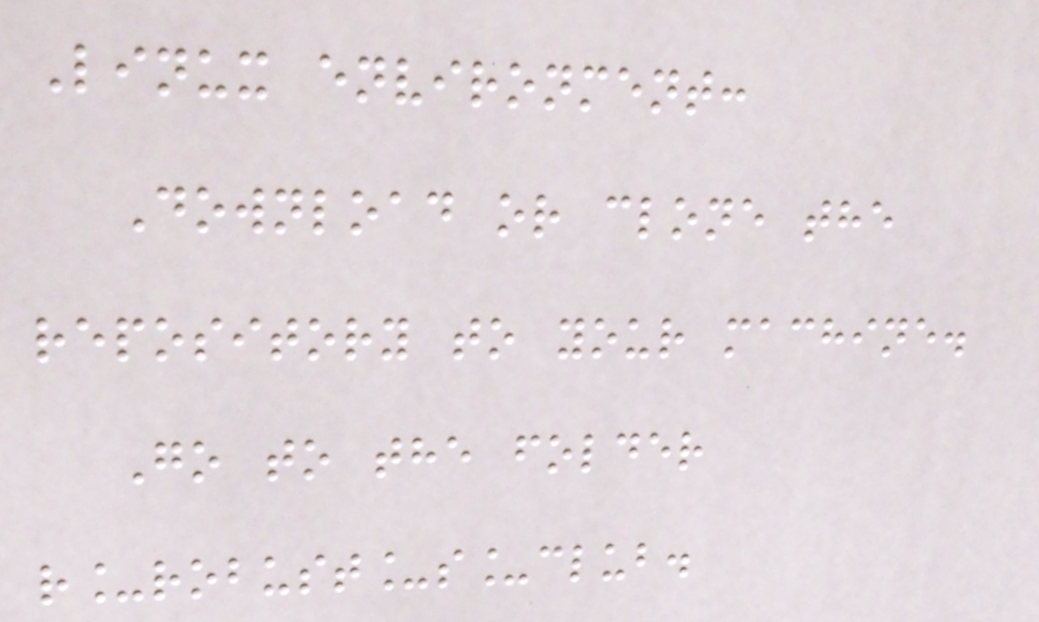Linux environment:
Download or clone the
repository to your machine.
Go to the folder
r_robust_s_club.
